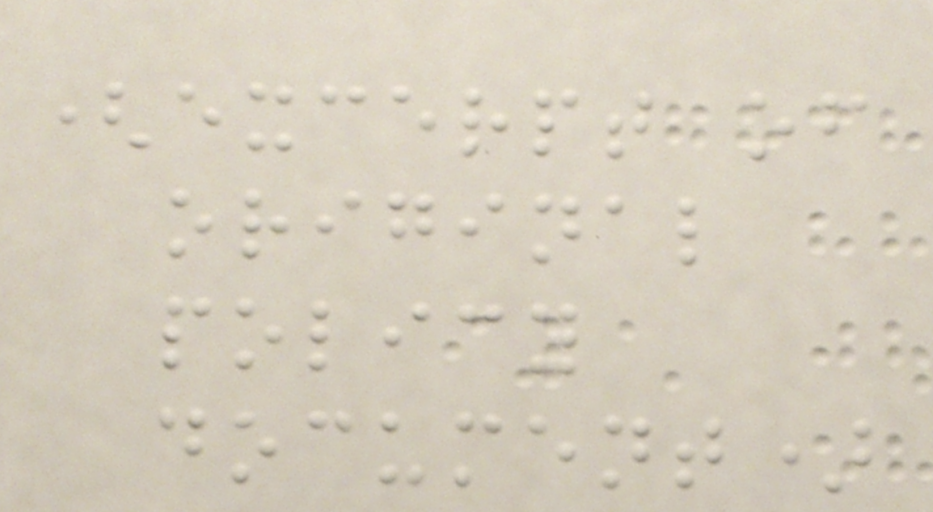(excerpt of
original
policy
document)
